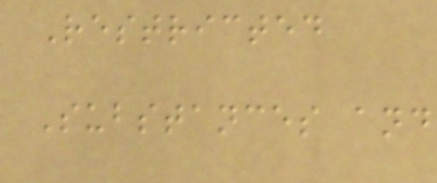Restricted
Substances and
